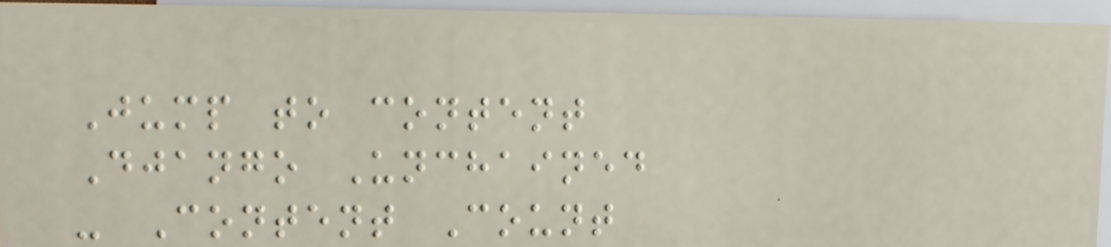Jump to content
Django Unchained
- Content Count
